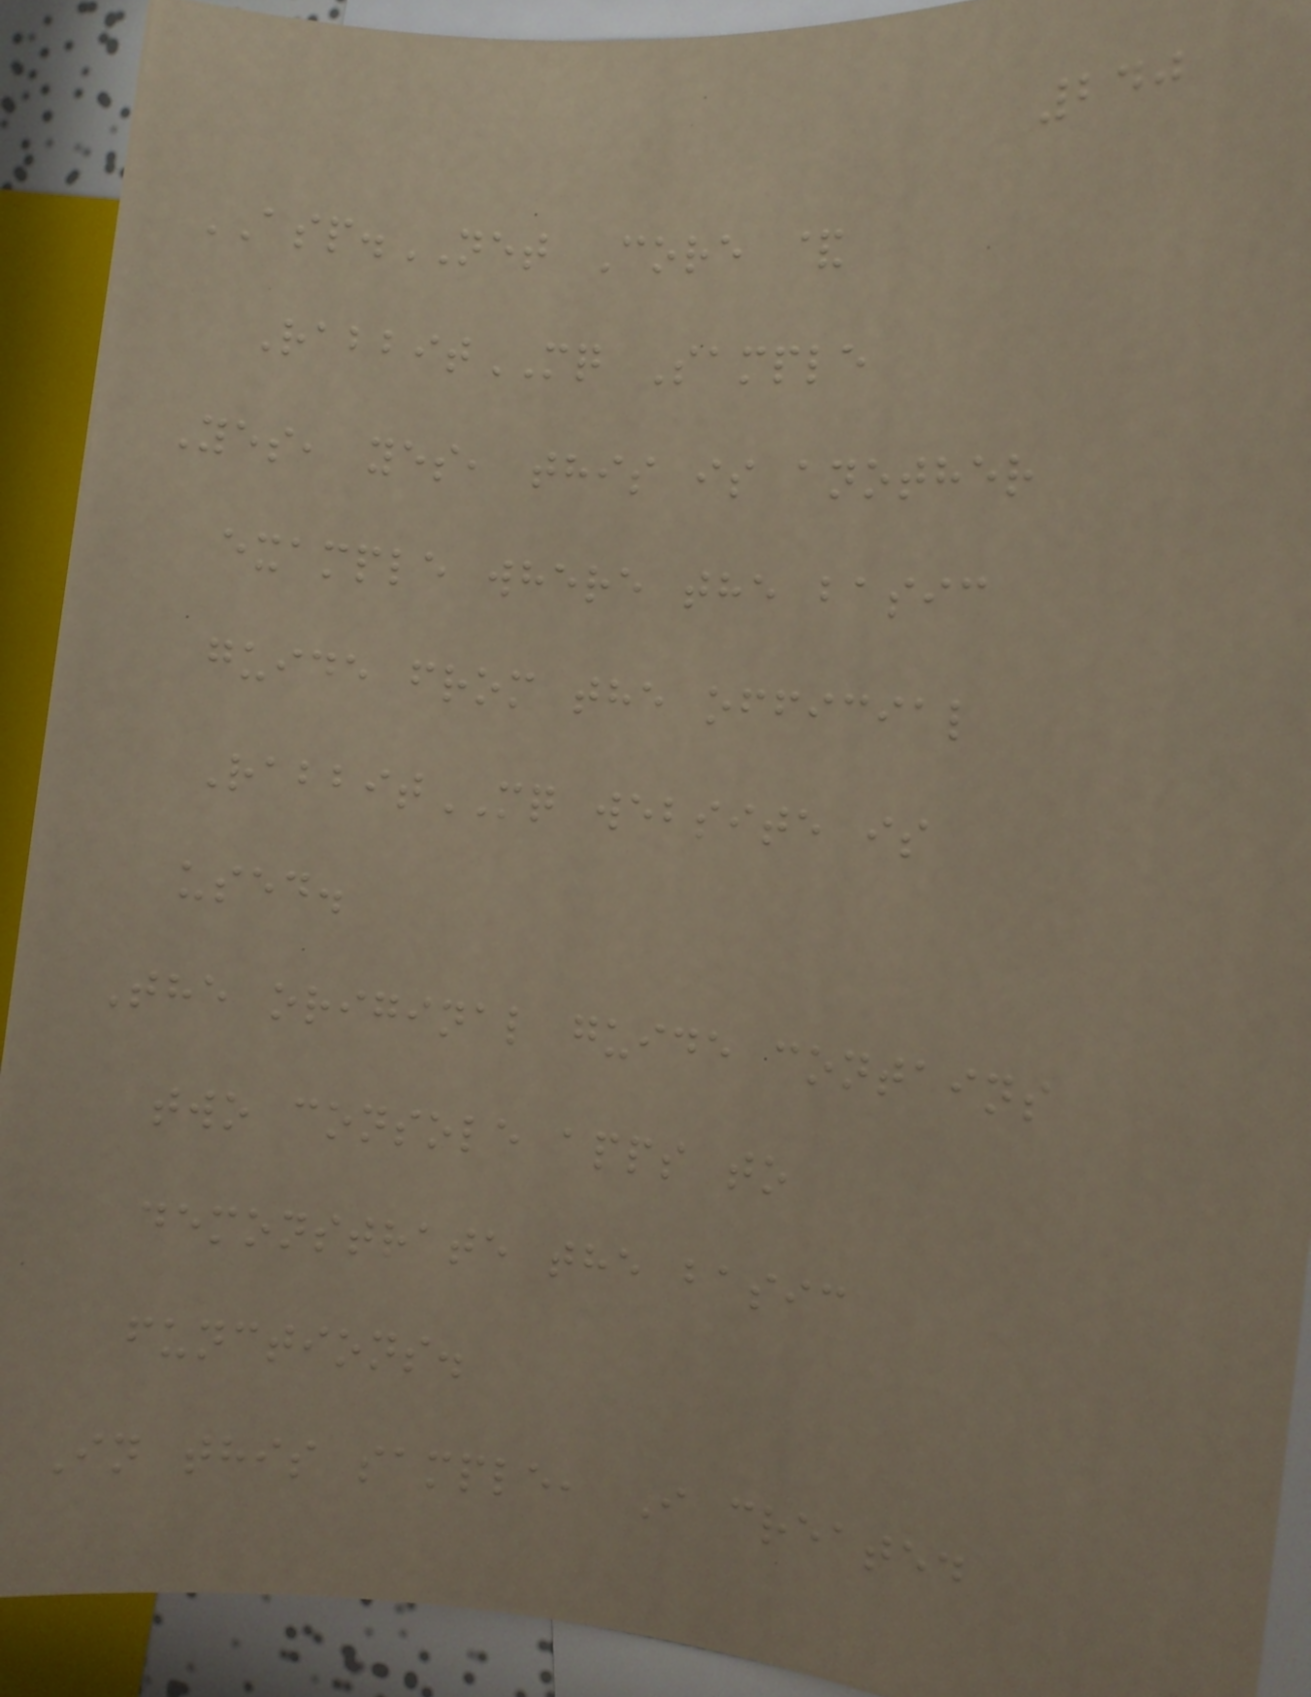240
ASP.NET Core &
RabbitMQ Sample
Yes, yes, this is another
example where the basic
guide from the official
RabbitMQ website is
used.
The original guide contains
two console apps to
demonstrate the basic
functions.
In this sample, I created
